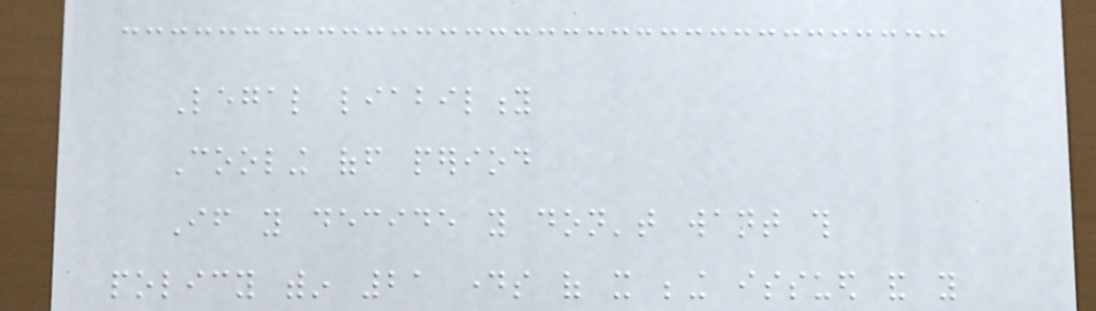Legal liability
Cooling off period
If you decide you don't want this
policy within 21 days of it being issued and you
